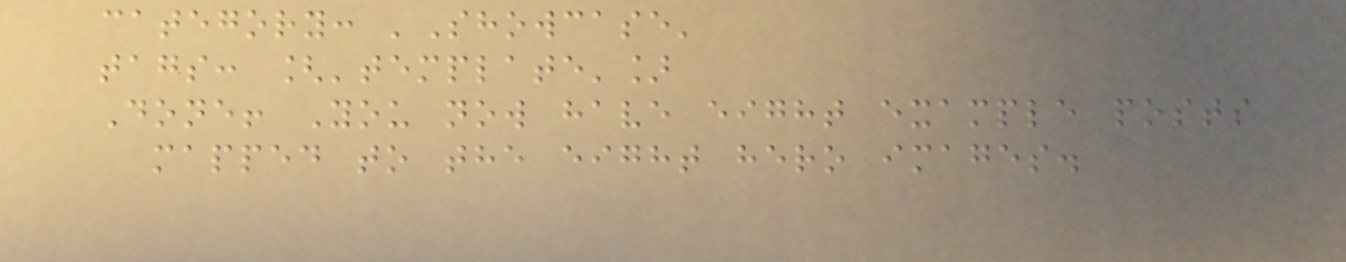category: 'Showcase'
tags: ['template']
Done! You now have eight example posts
mapped to the eight hero images.
